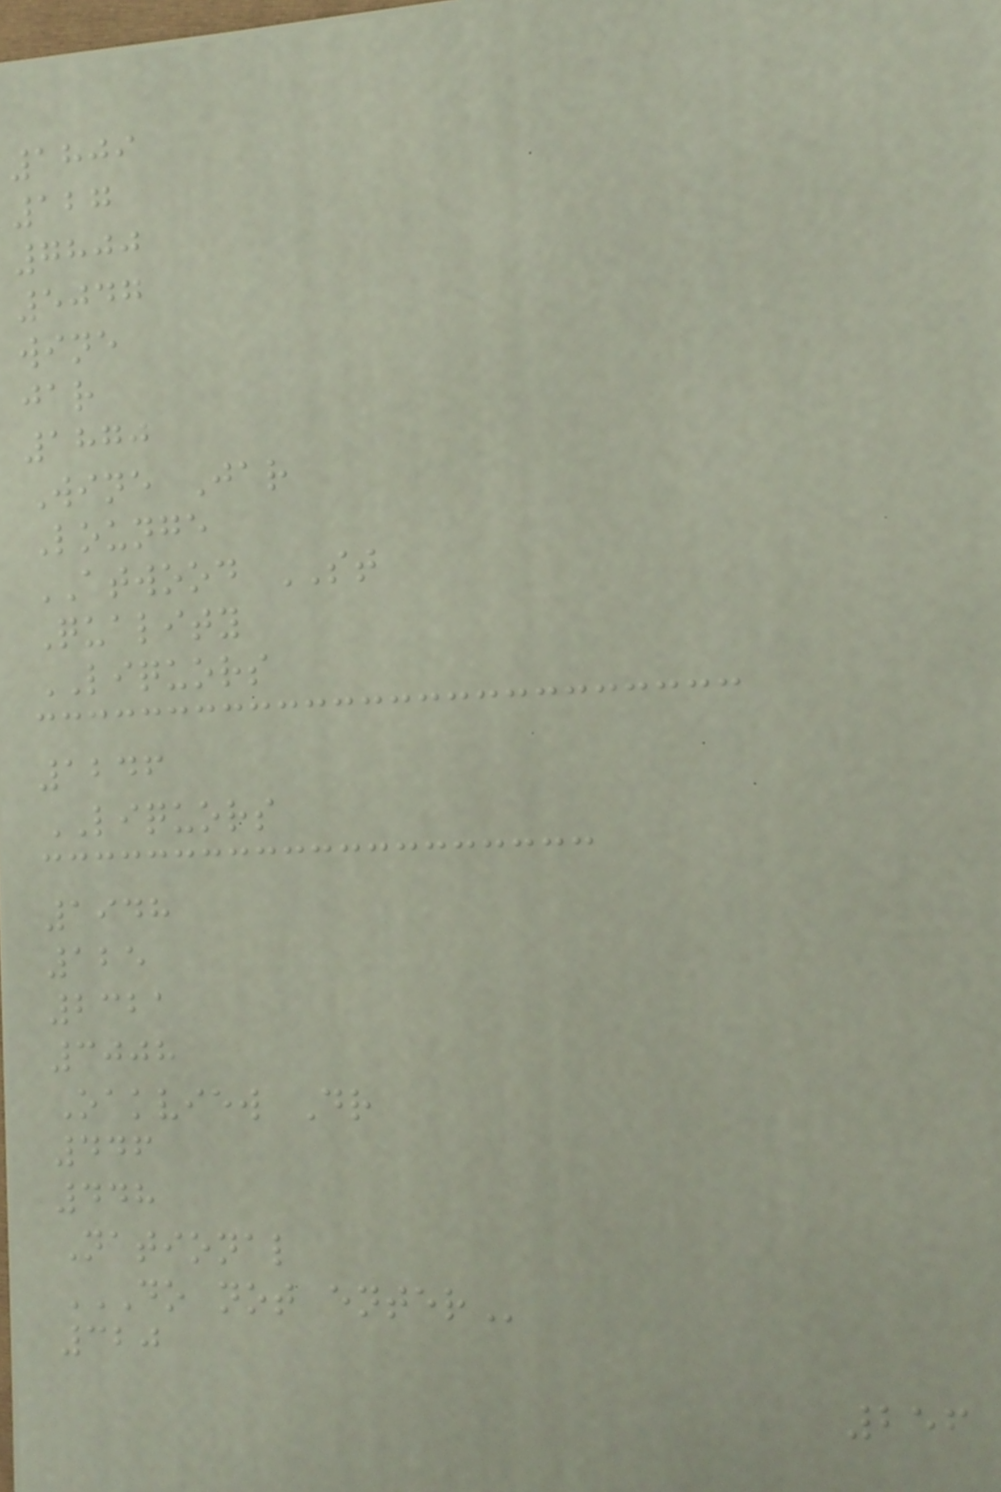1809
127
7800
5047
wine
jar
1870
Wine Jar
Lounge
ATWOOD ST
Quality
LIQUORS
1246
LIQUORS
1948
125
2321
3008
Oakview Dr
446
448
National
DO NOT ENTER
320
256
